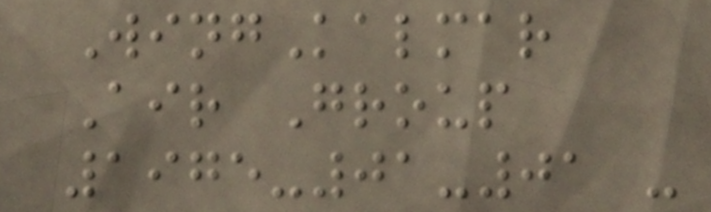WingKalmar
Air Group
1975-01-01 -
